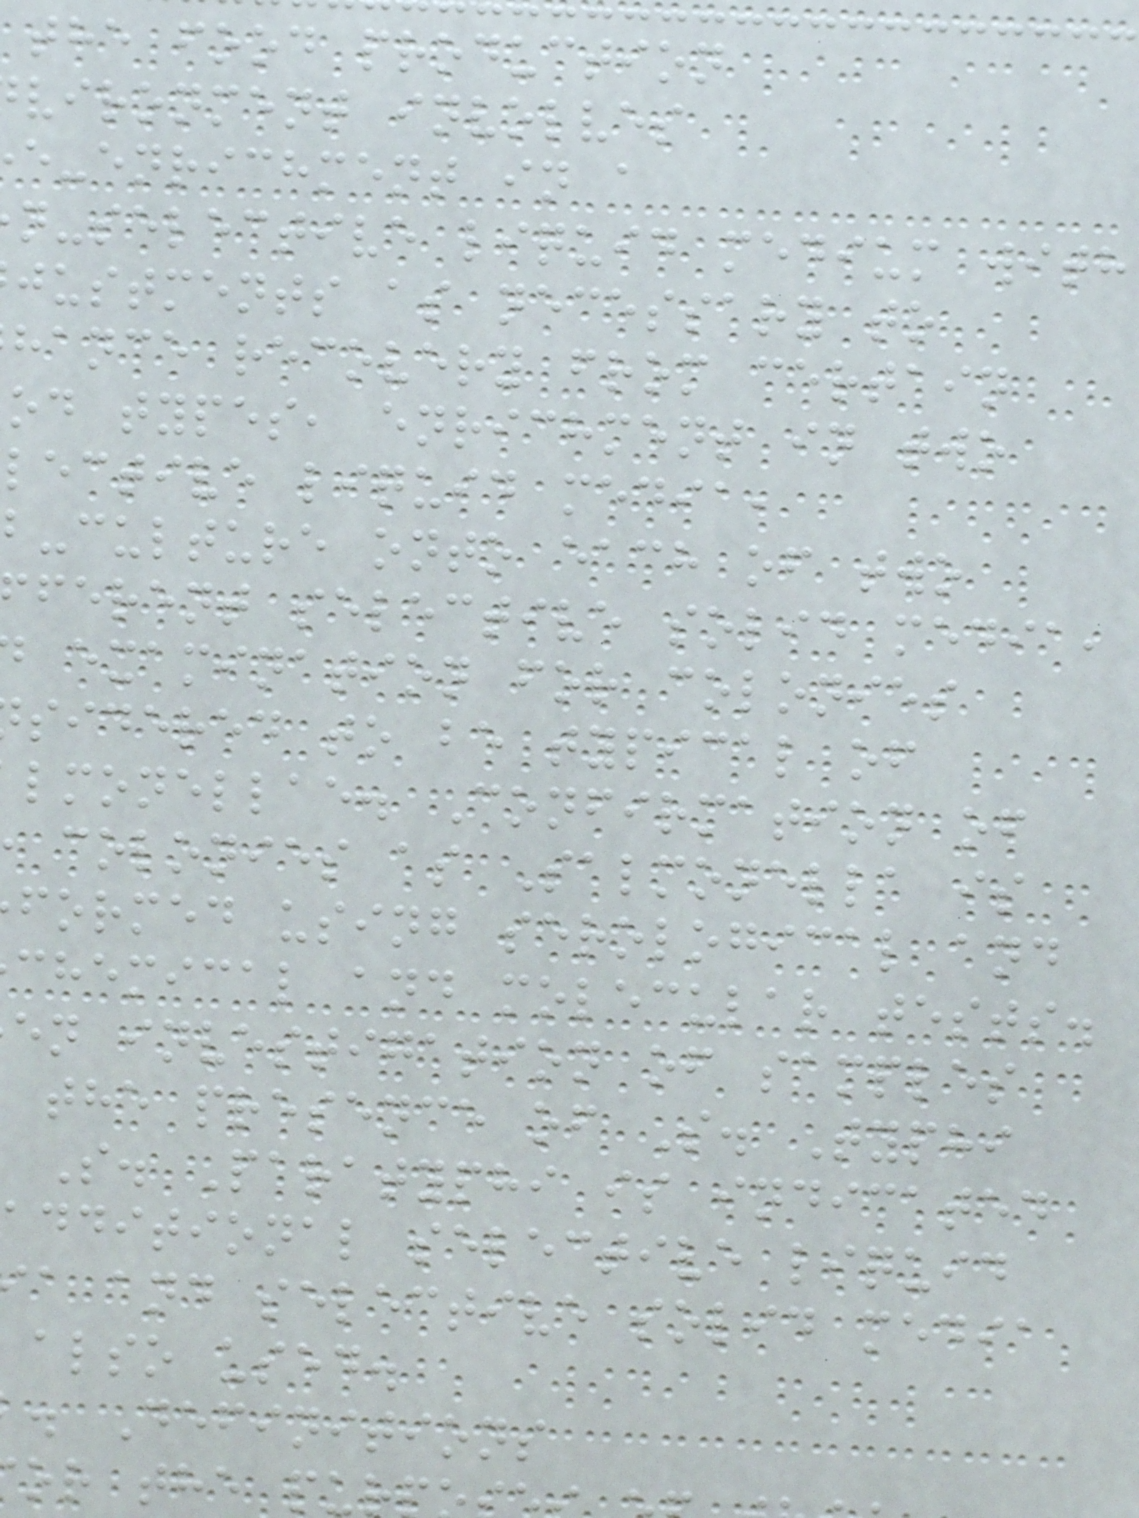the food production
vironment involves
e-enrichment in a
n-selective liquid medium with
justments as necessary to
hance recovery from certain
od types, enrichment in two
lective liquid media,
b-culture onto each of two
ferent selective solid media,
examination for colonies
sidered to be typical of
lmonellae. Confirmation of
colonies as Salmonella is
formed using serological and
chemical and molecular tests.
en investigation of samples
the presence of S. Typhi
S. Paratyphi is indicated
additional selective liquid
a and selective solid media
also used.
. Definitions
or the pu
